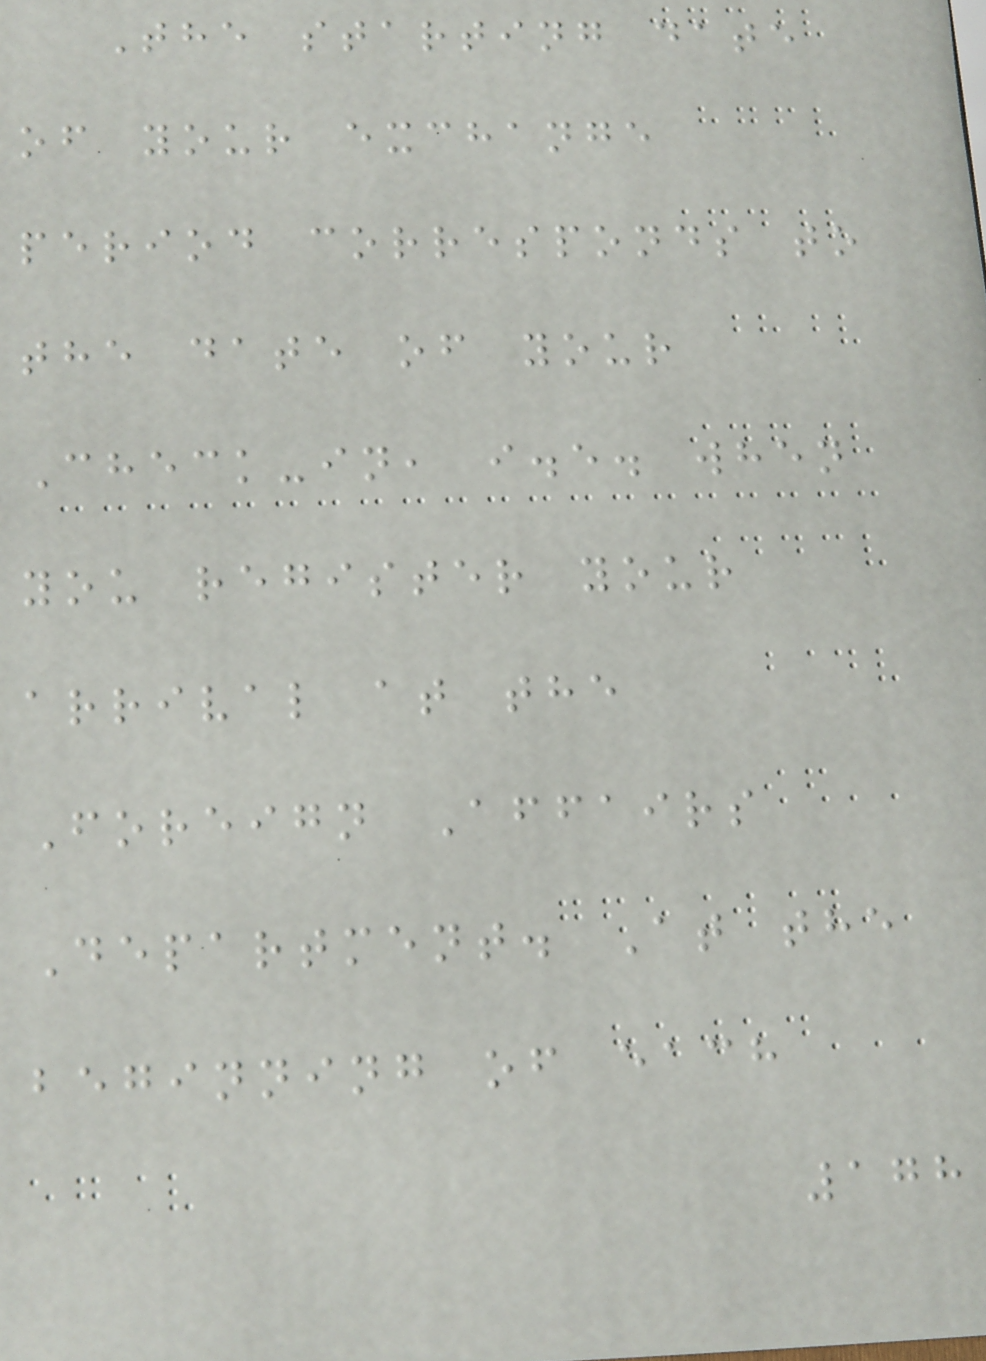The starting date
of your exchange
period corresponds to
the date of your
Check-in, i.e. when
you register your
arrival at the
Foreign Affairs
Department. At the
beginning of each
178
